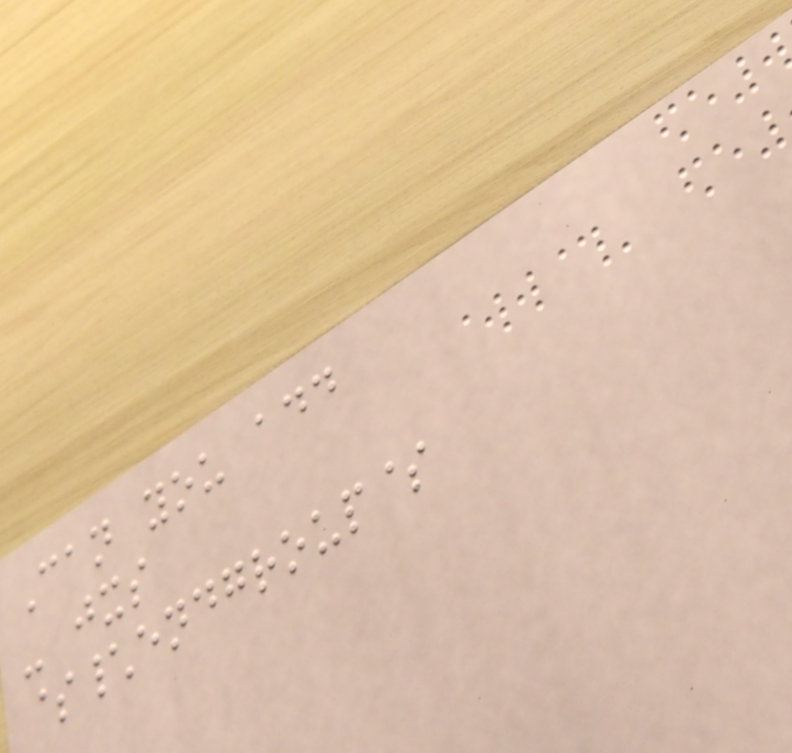Can you add
- jxs
$\endgroup$
